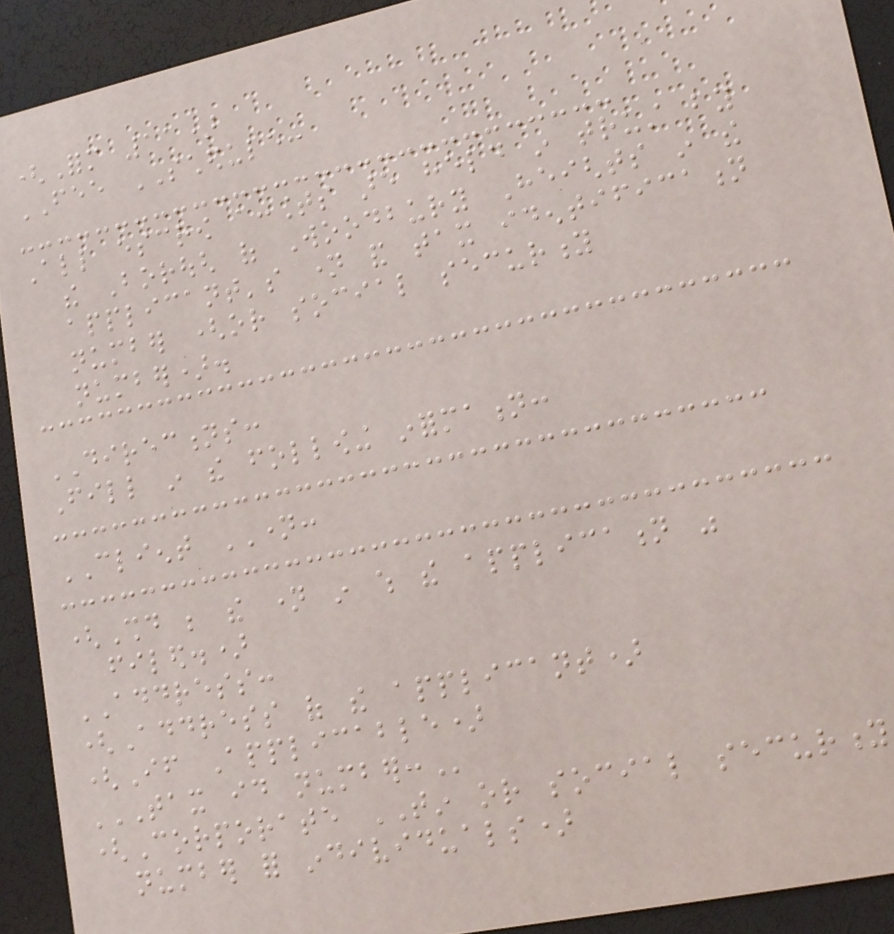(Form 11)
FEE SCHEDULE:
All escrow accounts are held in trust by
the Borough of Woodbury Heights in the
applicant's name and tax identification
number (or social security
number).
DIRECTIONS:
Fill in the following information:
CLIENT NAME:
(Should be the name in which the application was
filed.)
ADDRESS:
(Address of the applicant)
(If Applicable)
TAX ID NUMBER:
(Corporate TIN or social security
number for individuals)
